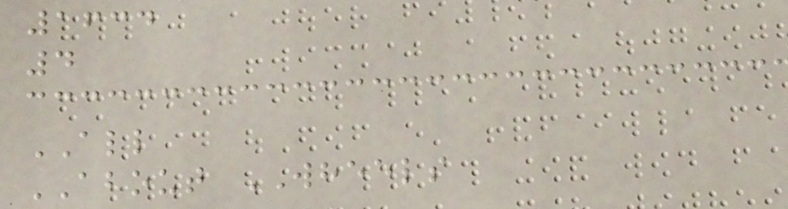1634
4
ALL
ABOUT WHEELS
